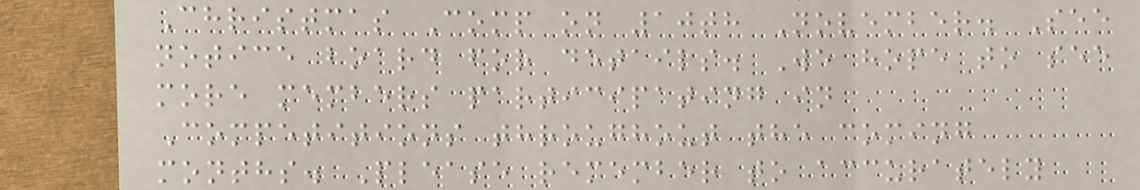Christmas Comp on 10th November. See
notice board for details. We hope to see
more members participating in
Competitions throughout the coming
months. Please remember to accurately
